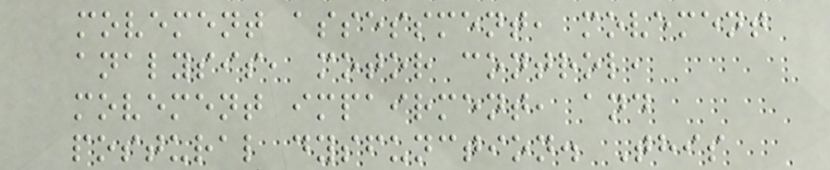movement assessment, movement
analysis, motor control,
movement impairment, and
postural dysfunction. This
